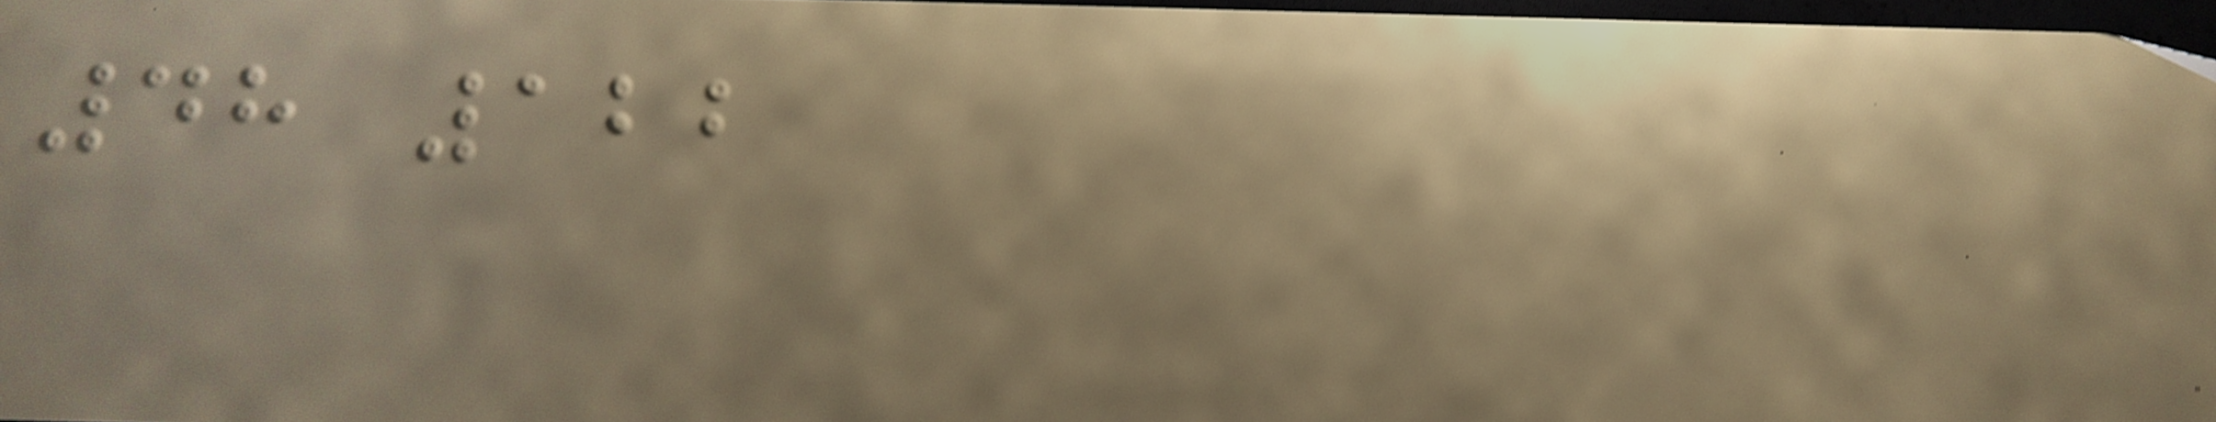48 122
